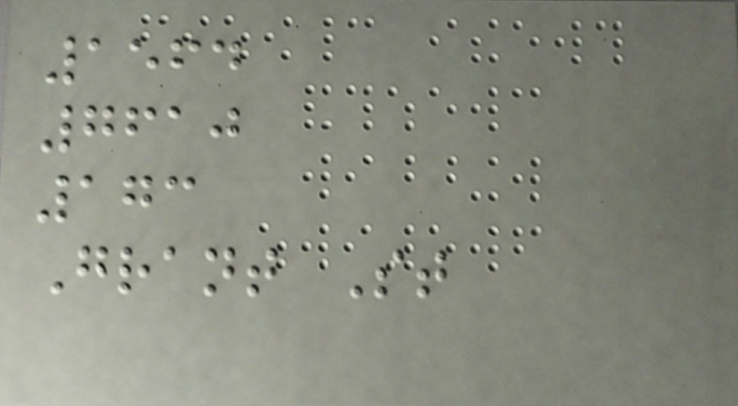1564
7610
173
Grant St
